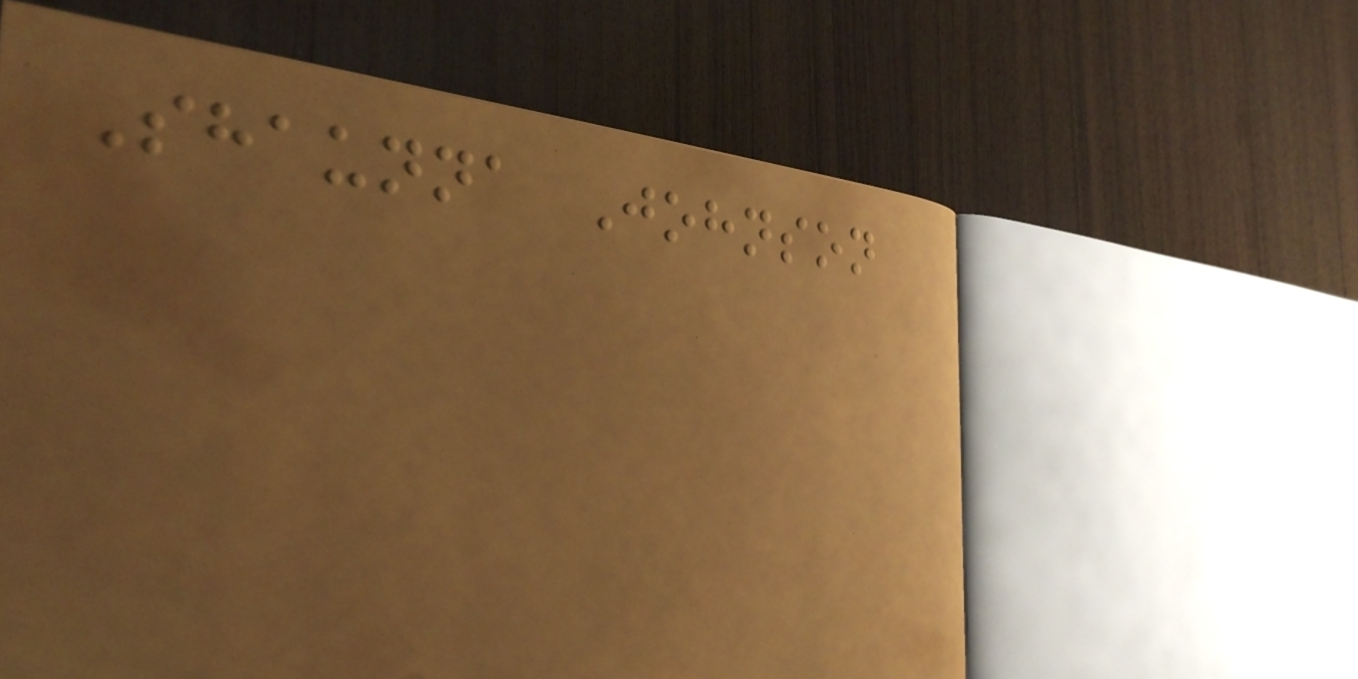Shaunna Johnson
